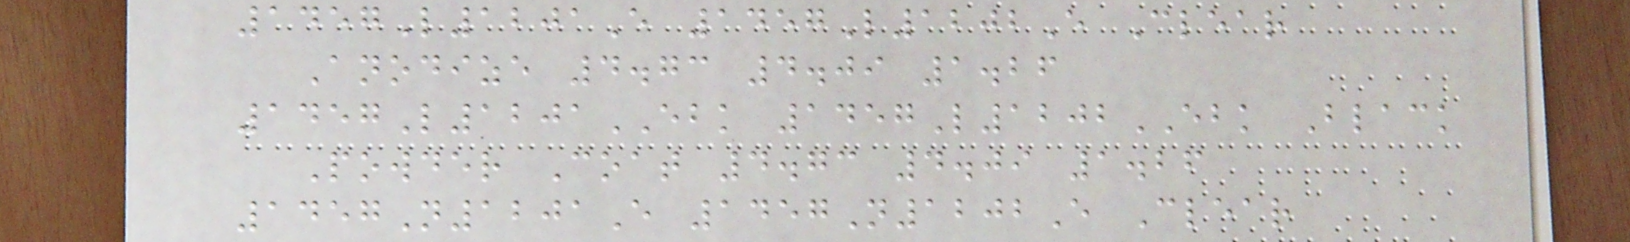1457L1201E 1457L1202E Clear
Anodize 4.73 4.09 1.26
1457L1201EBK 1457L1202EBK Black
Powder Coat 4.73 4.09 1.26
1457N1201E 1457N1202E Clear
